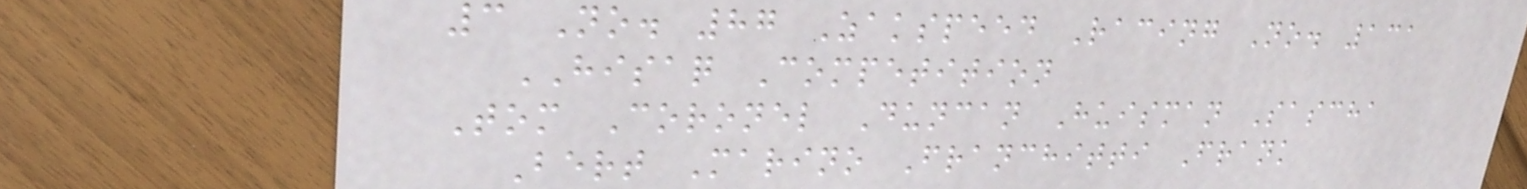3 No. 87 Zakspeed Racing No. 131
HISAQ Competition
Tom Coronel Duncan Huisman Sascha
Bert Marino Franchitti Frank
